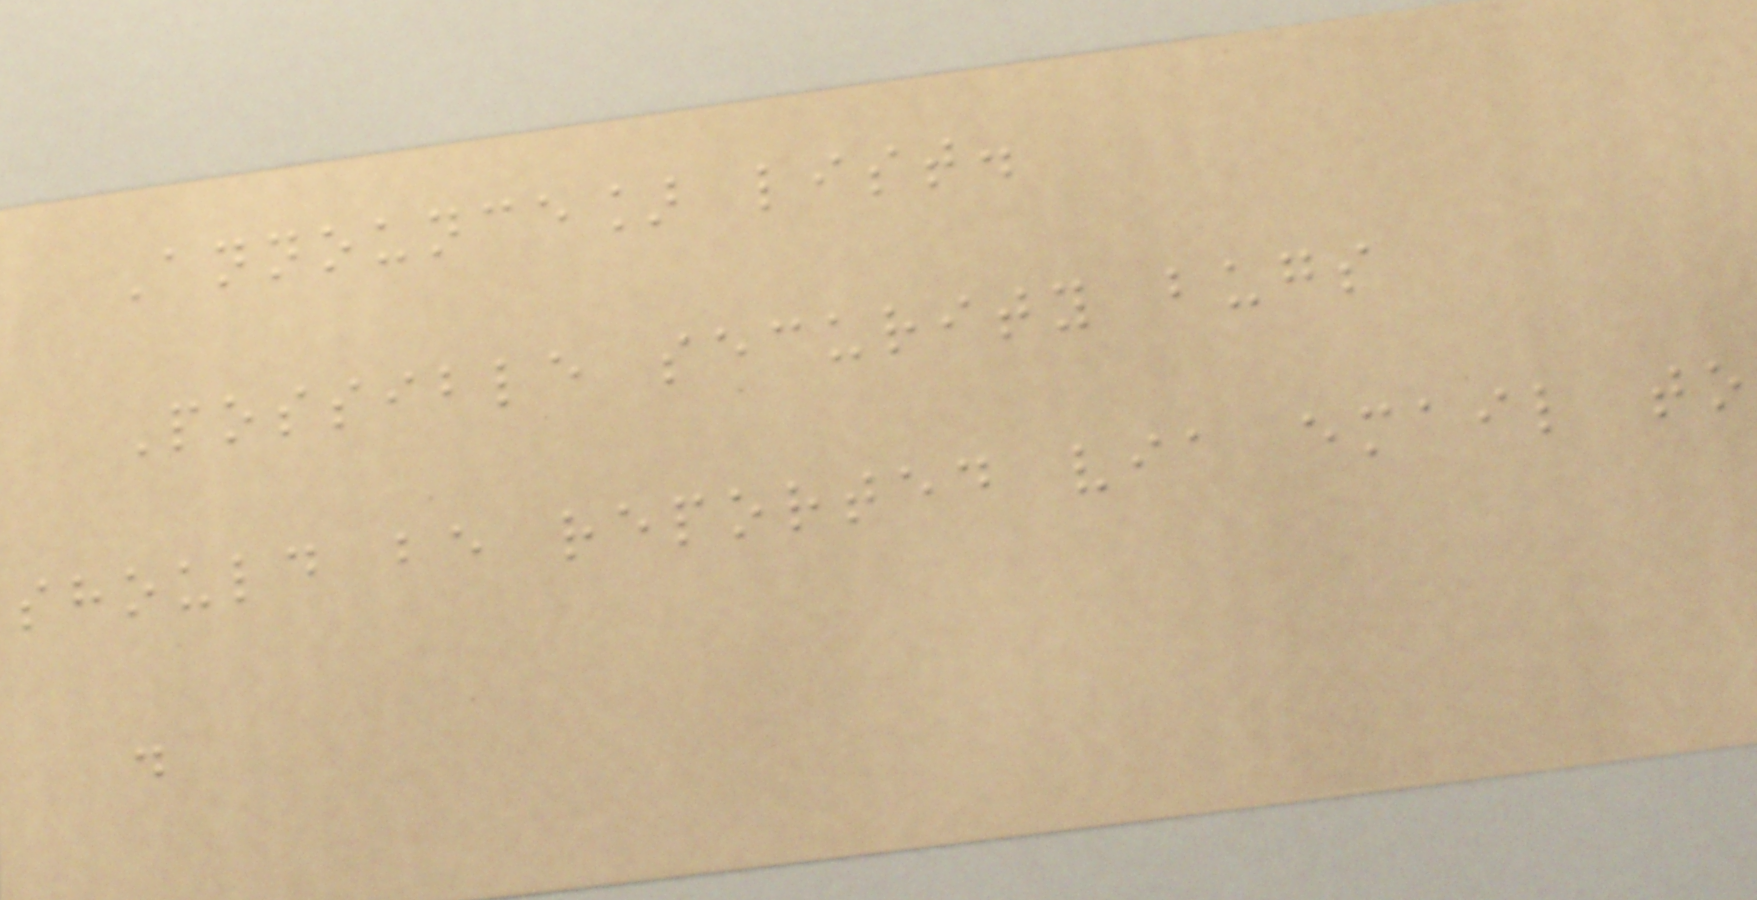Announce] list.
Possible security bugs
should be reported via email to
.
